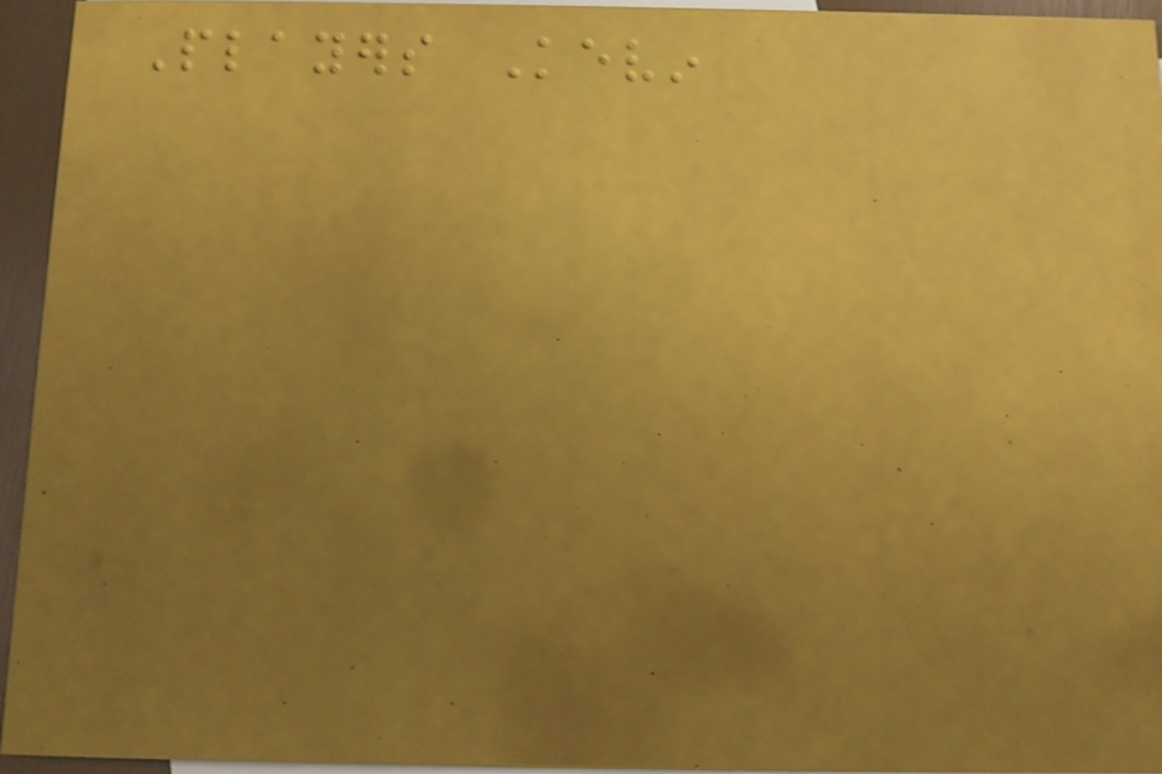Players Kevin
